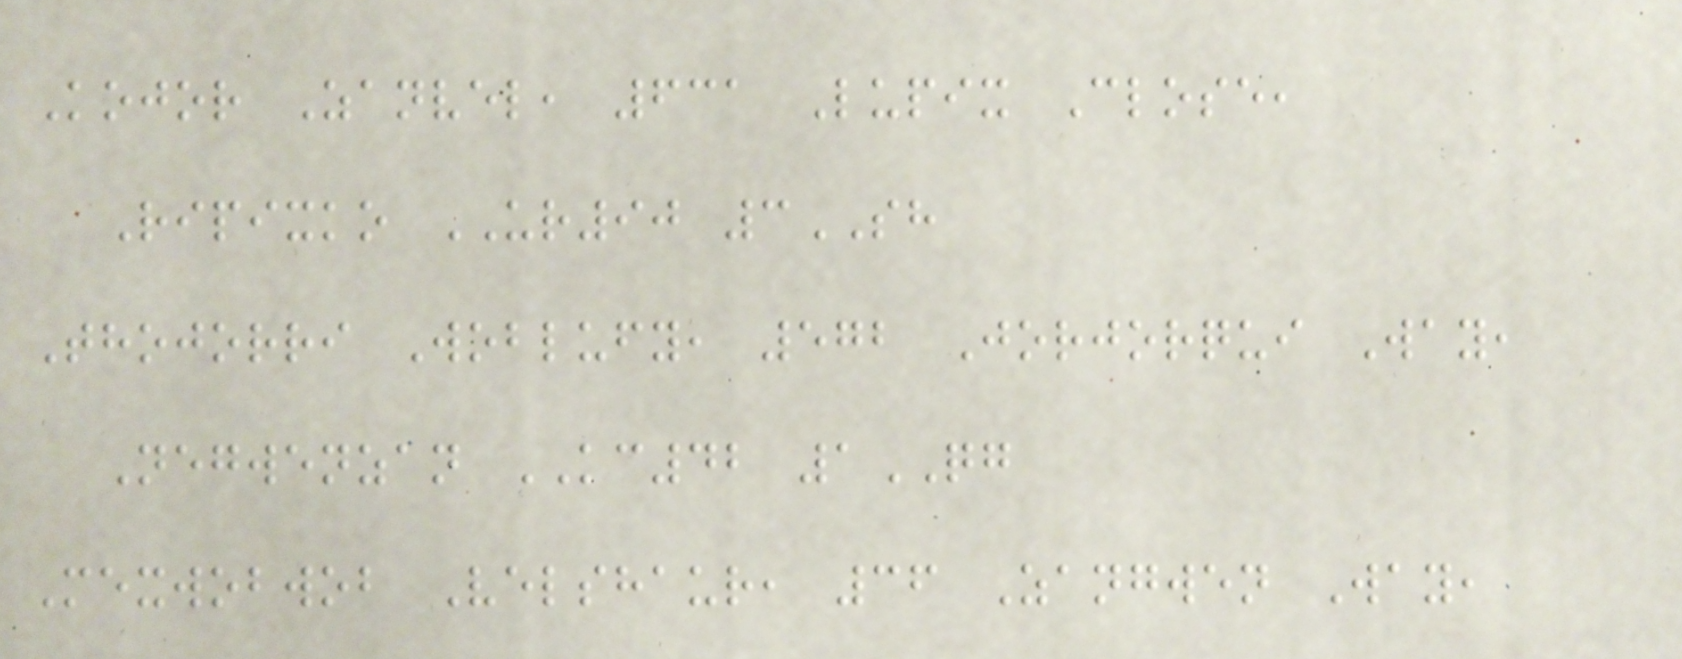Kojor Zanvel, 631 Lupix Close,
Ripixko UR90 3SH
Thojorri Woblufy, 572 Jorjorqui Way,
Negwenzan KC42 1QG
Mexwobwob Velshaur, 36 Zangwen Way,
